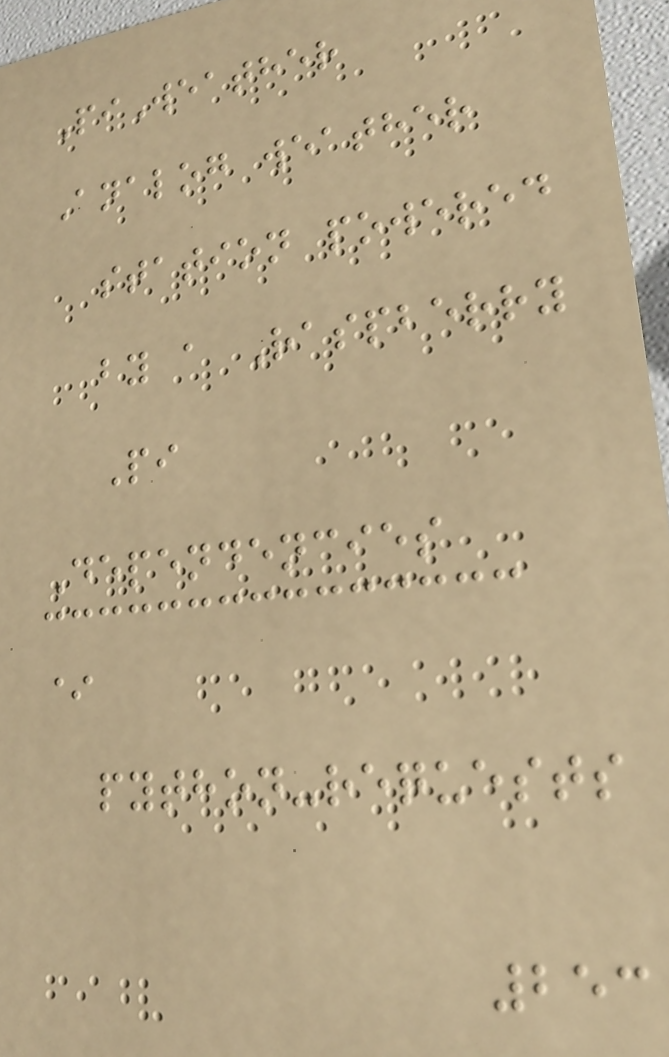PiWeather
Analog weather
station powered
by a Raspberry
Pi
Dependencies
*
python-requests
253
